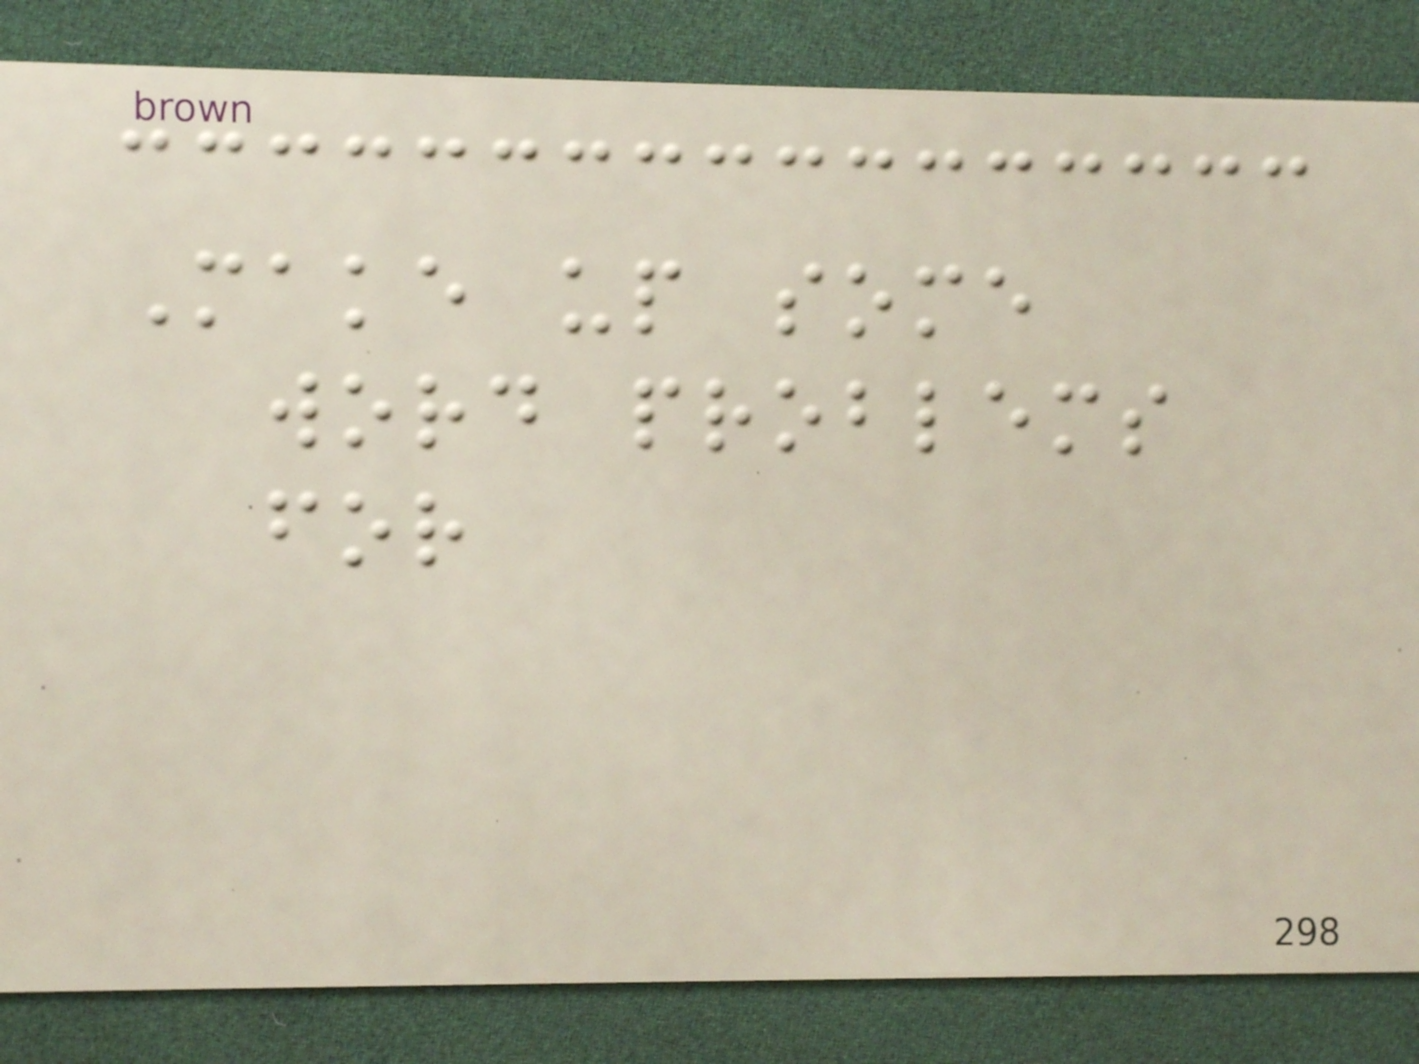Make up some
word problems
for
